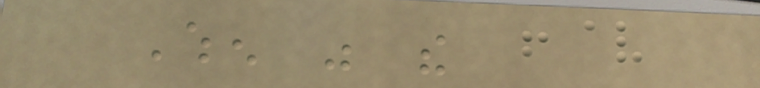When was the
